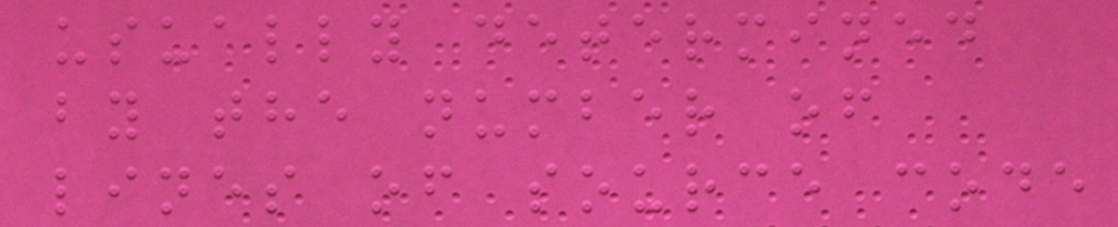usually determined
by the number of
lines of source code
